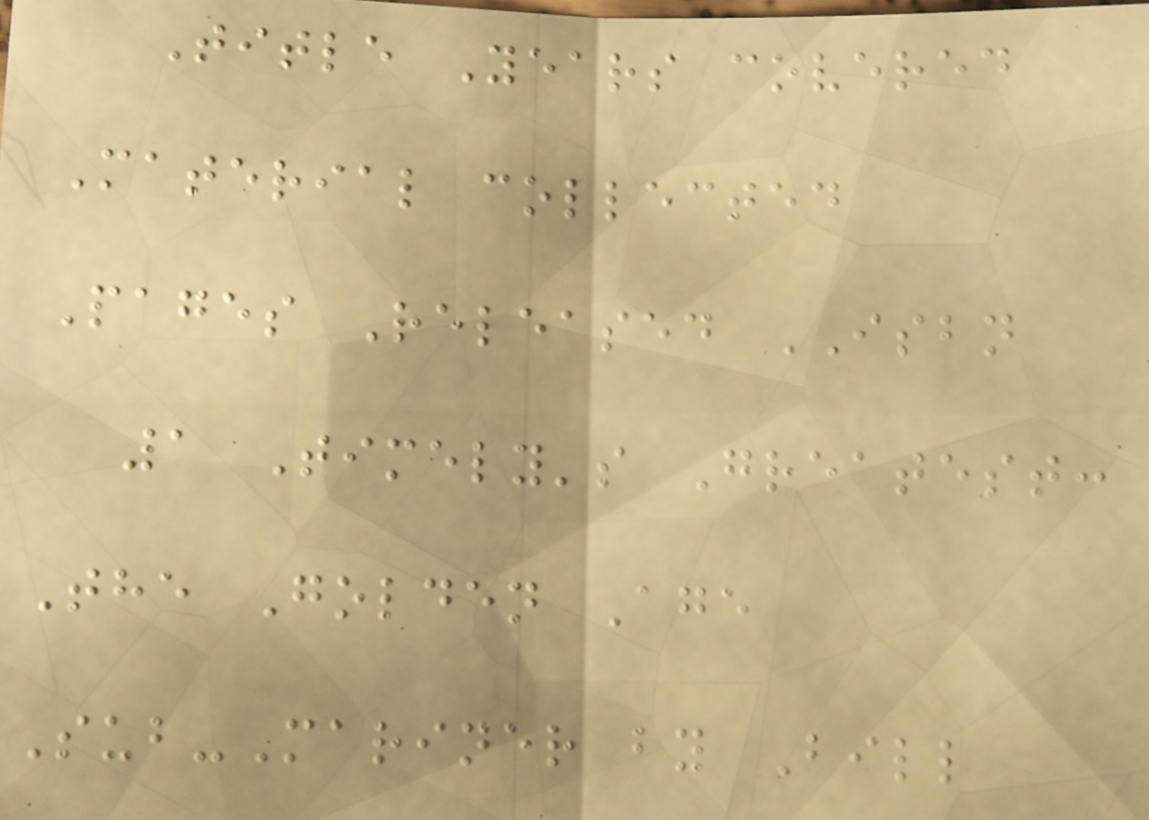Title Years covered
Material collected
Pages Released ISBN
1 Timely's Greatest:
The Golden Age
Sub-Mariner by Bill
